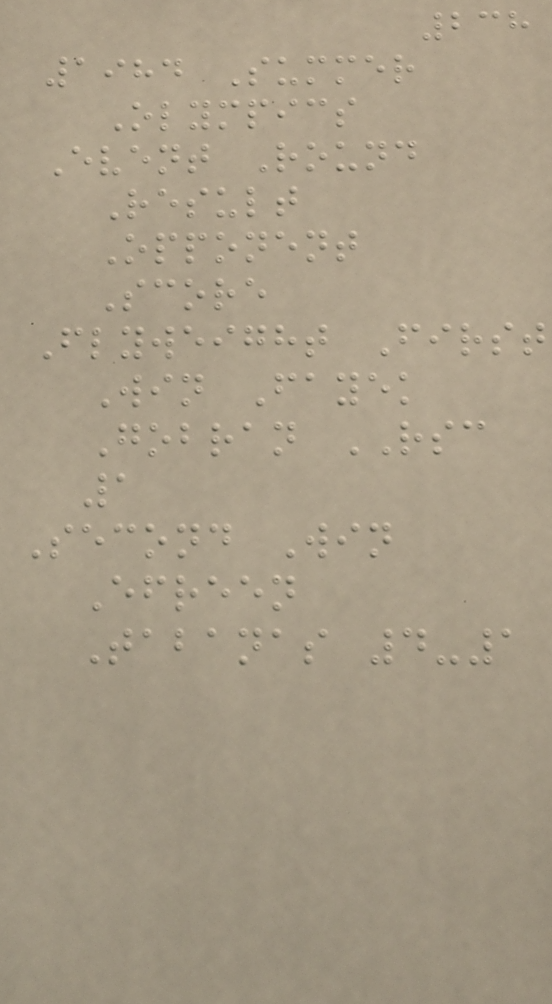238
1984 Summer
Olympics
Event Round
Result
Opponent
Score
Flyweight First
Win Fayek
Gobran RSC
1
Second Win
Efreen
Tabanas 4-1
